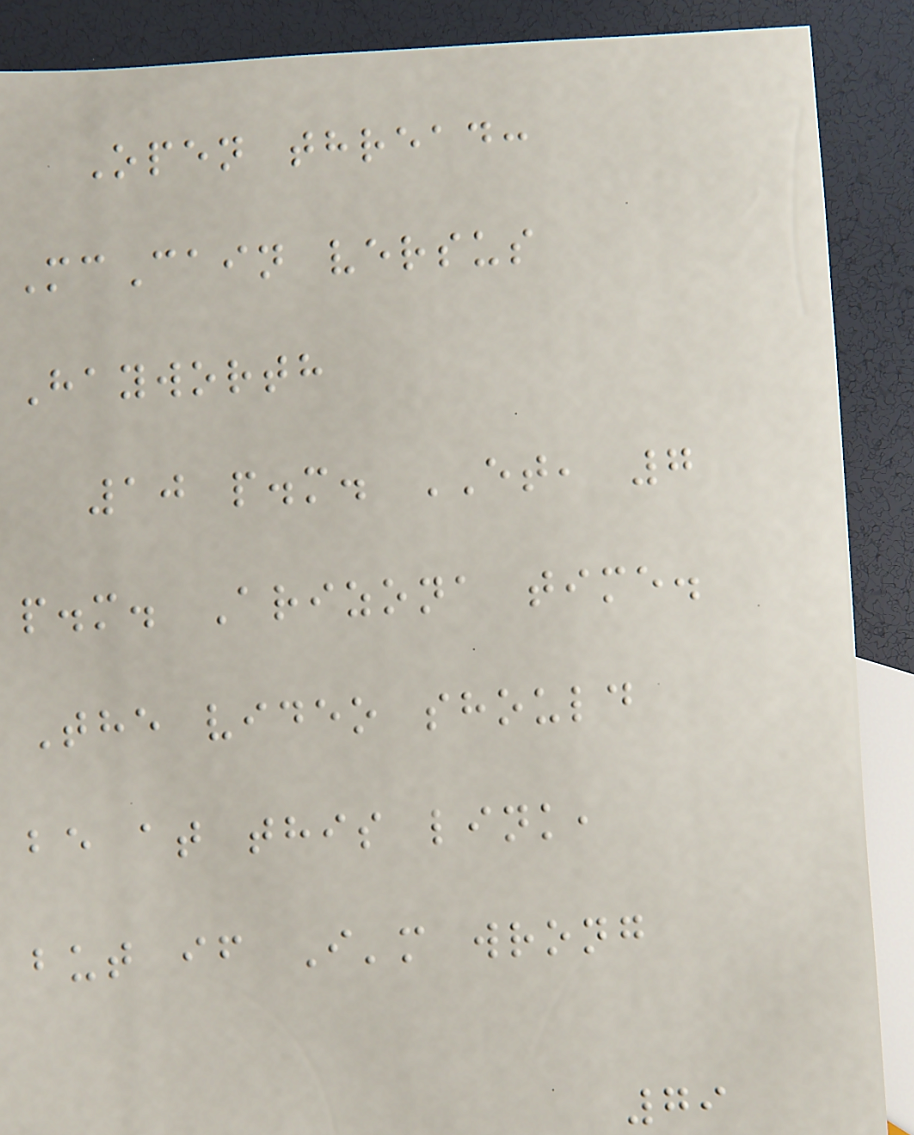Open thread:
McCain versus
Hayworth
10 p.m. ET, 7
p.m. Arizona time.
The video should
be at this link,
but if I'm wrong
79
